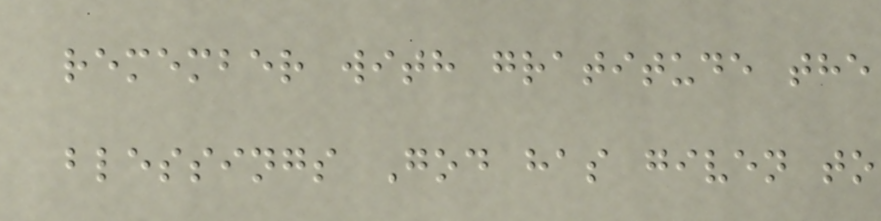remember with gratitude the
blessings God has given to
